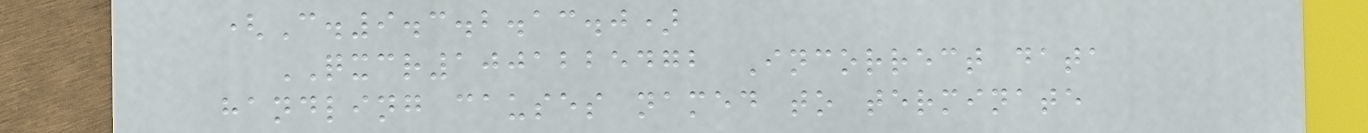(C.9.3.2.13.0)
QXCR1001225472 Incorrect data
handling causes named to terminate
